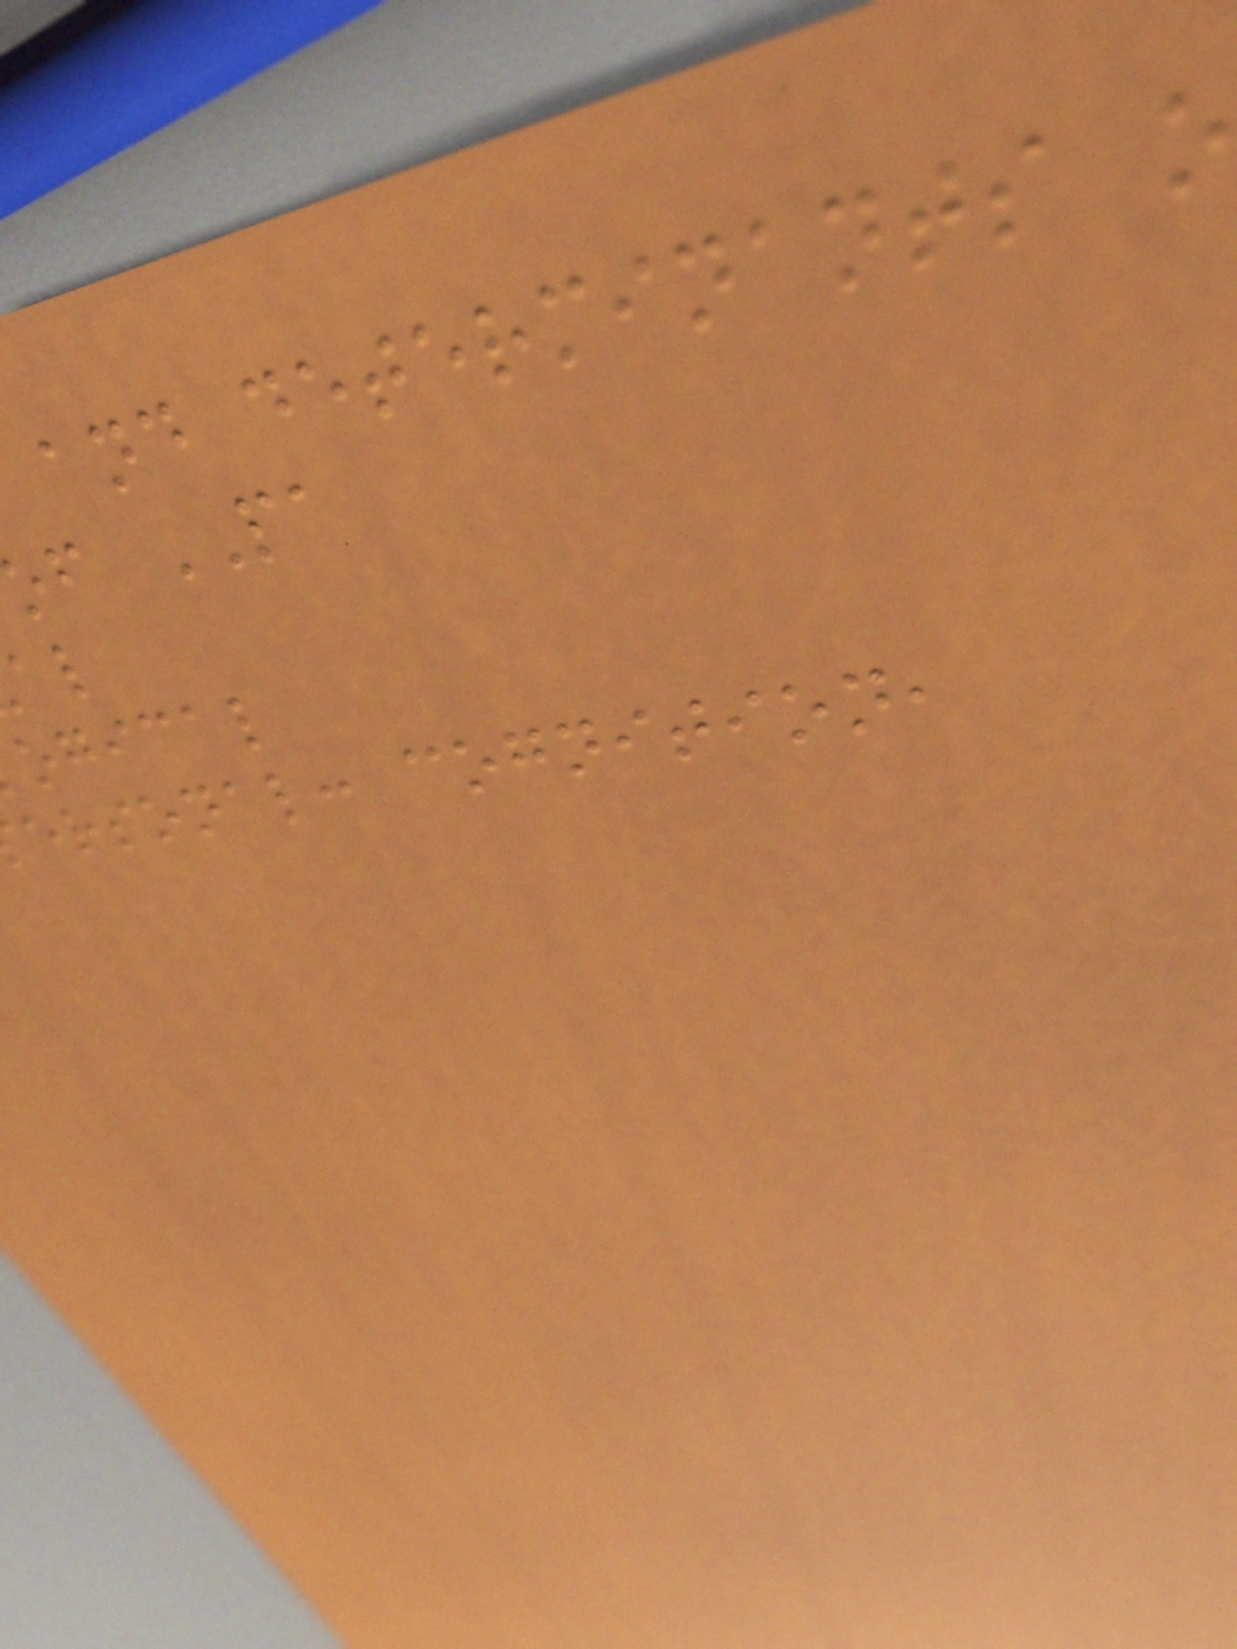and determinants o
f PA
ogical
ersonal: cognition,
